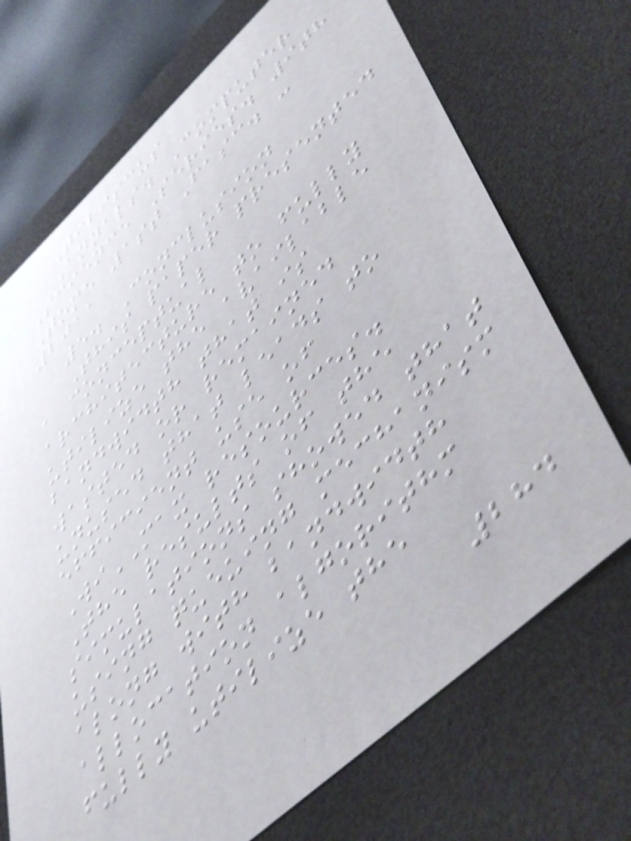Tibiscus
Annals. Computer
Science Series. 9th
Tome 1st Fasc. -
2011
5. Conclusion
This paper presented
a conceptual
architecture to fully
utilize the available
bandwidth that is
wasted or remained
unused that leads to
efficient use of
WiMAX resources.
The results of the
simulations showed that
using queuing mechanism
along with bandwidth
allocation algorithm
fully utilize the
284
